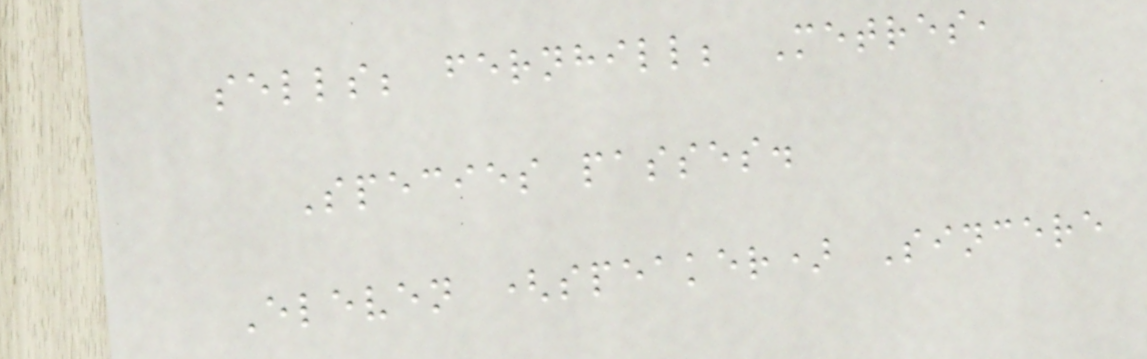sells; fernhill; Metres,
Species passes.
Eleven (speaker) Sincere
